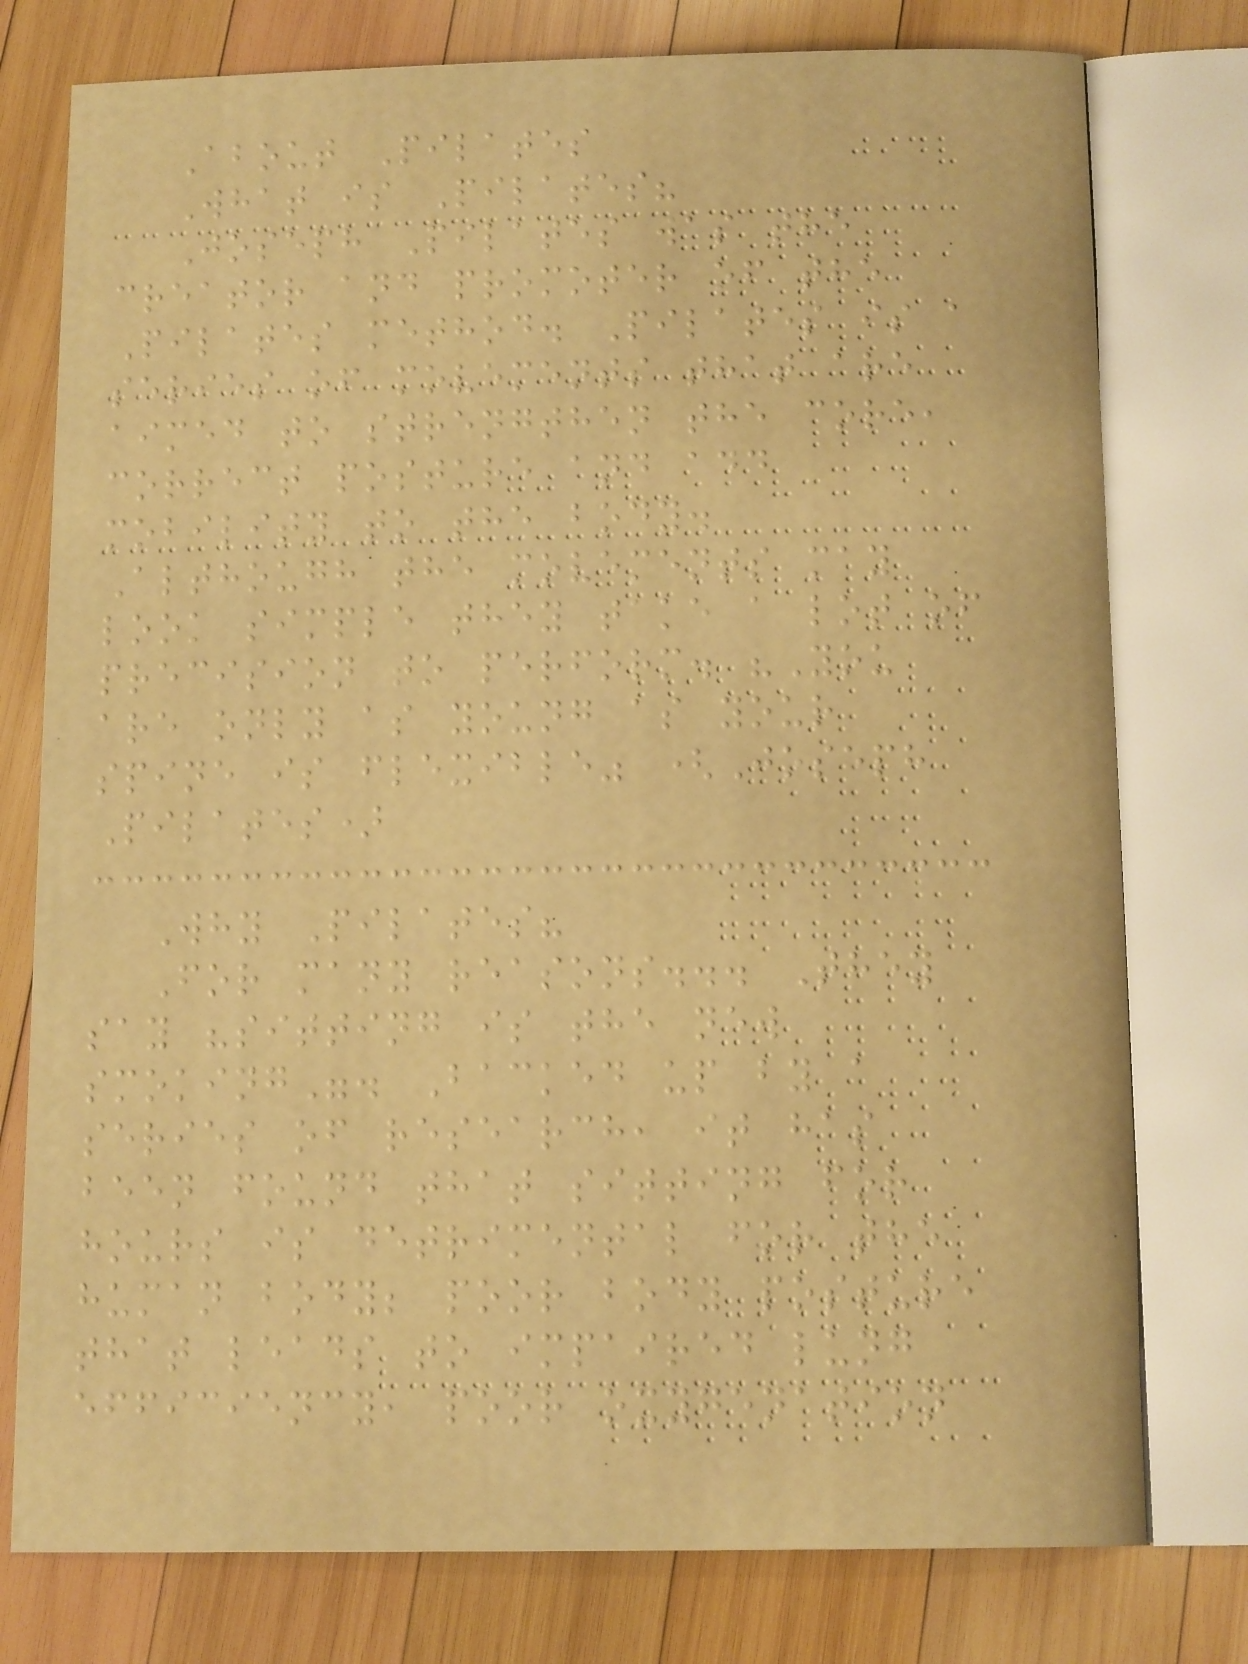About Pilates
What is Pilates?
Joseph Pilates was the
creator and promoter of the
Pilates method. Pilates is a
series of movements that are
aimed to strengthen the core,
correct posture and add
mobility to the body.
Although the movements may
look simple they take a lot of
precision to perform. "You
are only as young as your
spine is flexible" (Joseph
Pilates)
Why Pilates?
For many reasons... They
say "sitting is the new
smoking". Backed up by a
series of research, it has
been found that sitting for
hours is detrimental for the
human body; poor body posture
that leads to impaired lung
efficiency, poor oxygenation
